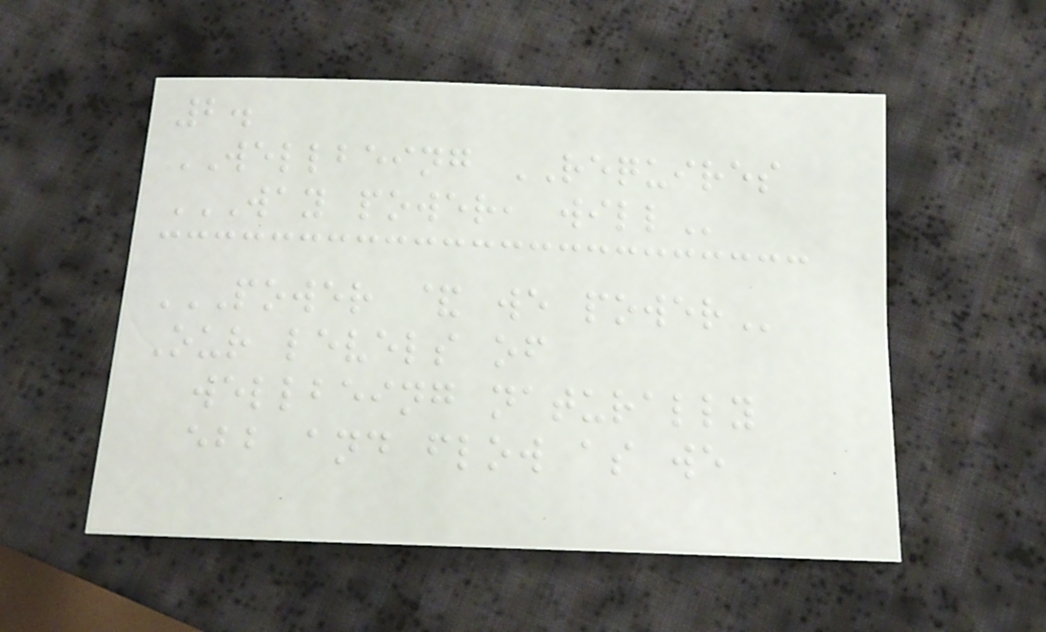2.
WELLBEING REQUIRES
WAY POWER, WILL
POWER & WE POWER
Our levels of
wellbeing naturally
ebb and flow as we
